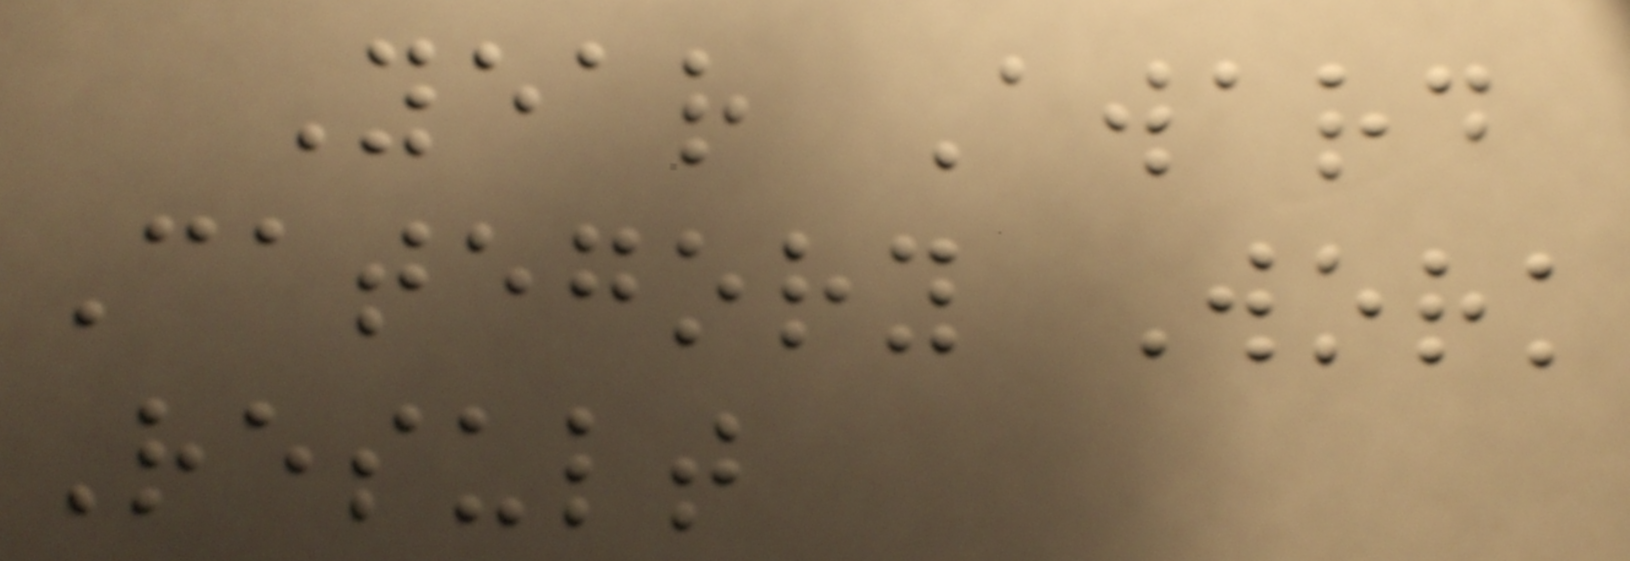Year Award
Category Work
Result
